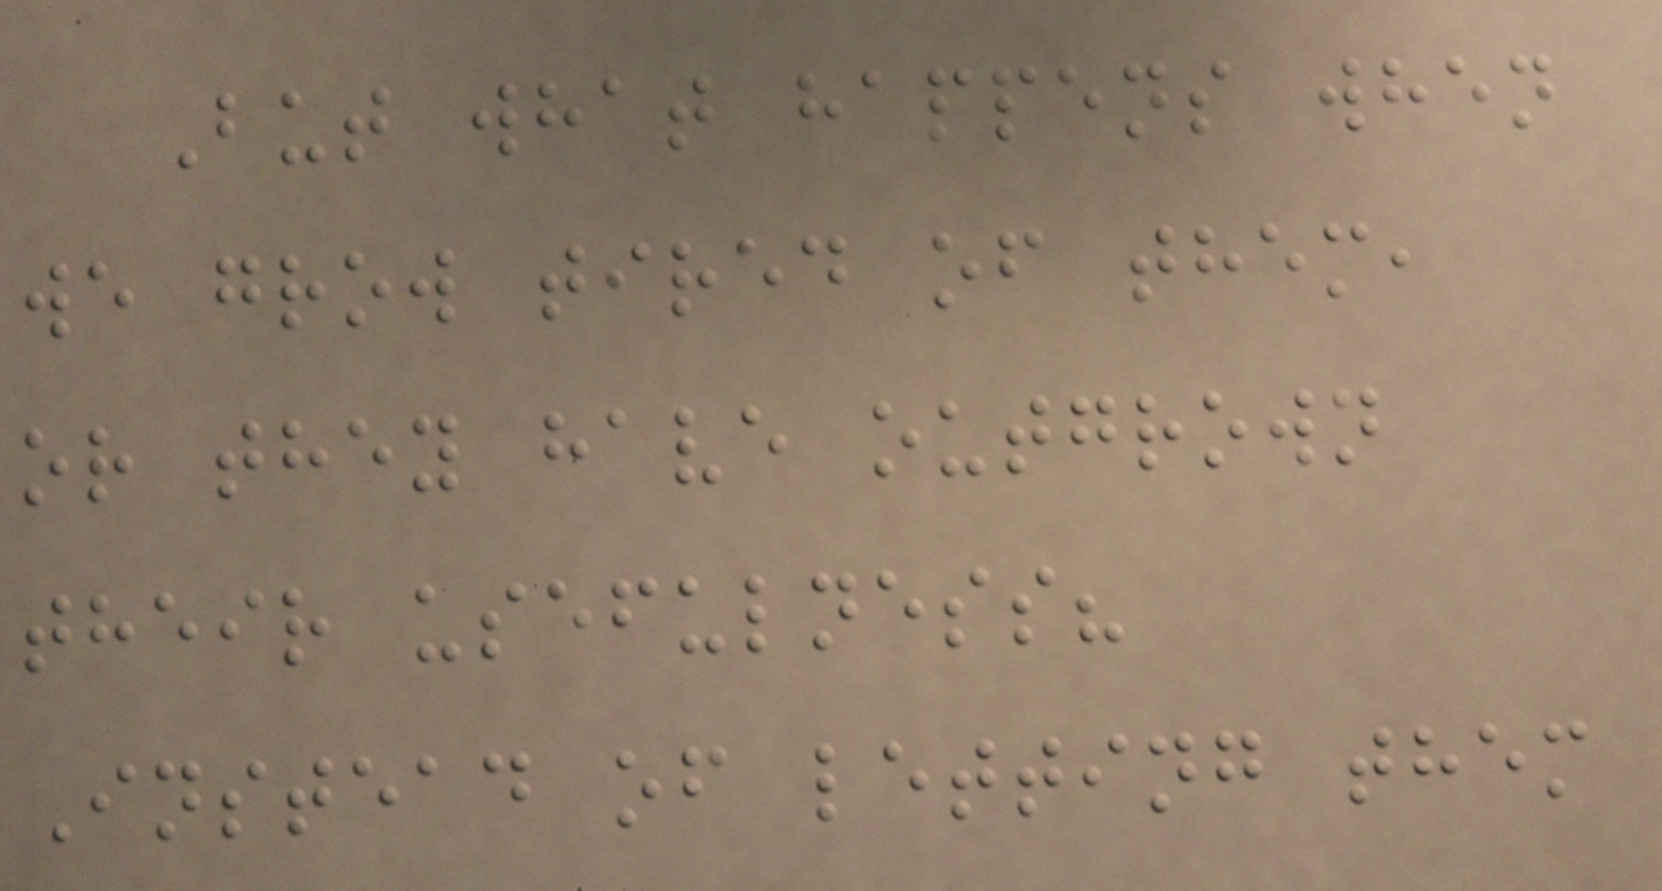But what happens when
we grow tired of them,
or they have outgrown
their usefulness?
Instead of letting them
